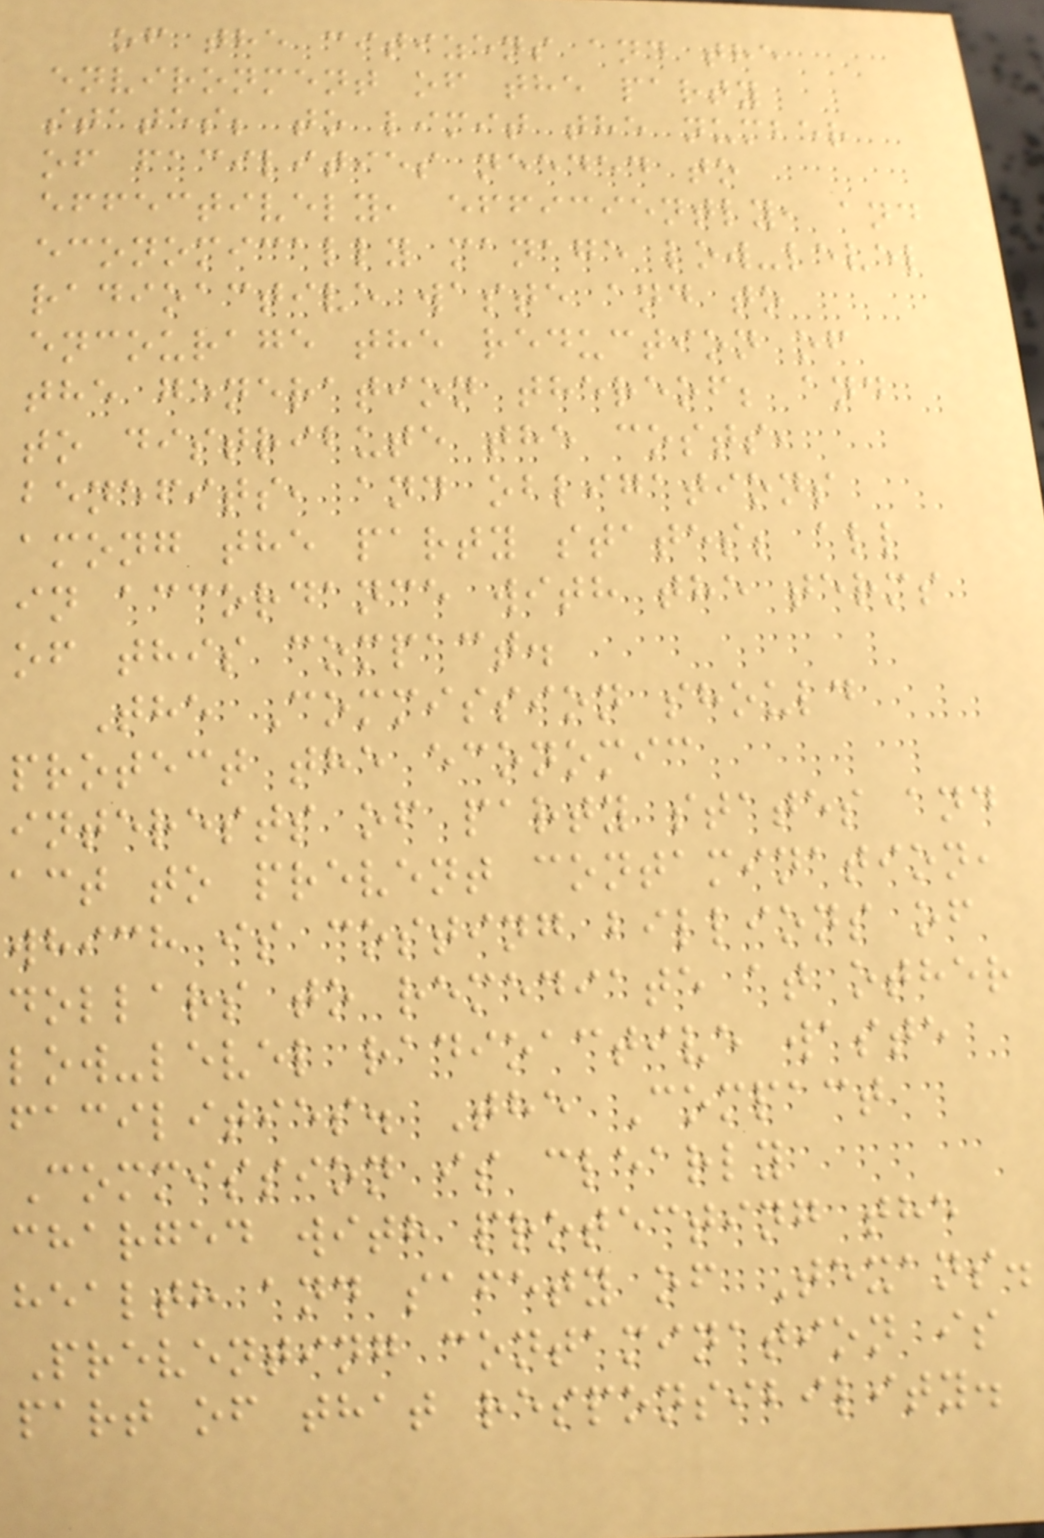of the citizens and the
environment of the party
states; to limit the number
of facilities needed to
effectively, efficiently, and
economically manage low-level
radioactive waste and to
encourage the reduction of
the generation thereof; and
to distribute the costs,
benefits, and obligations
among the party states; all
in accordance with the terms
of this compact.
The Commission should
protect the economic
interests of party states and
act to prevent contamination,
which is costing billions of
dollars to remediate at other
low-level radioactive waste
facilities. The Compact
Commission is clearly
charged with protecting the
health and safety of Texans.
Preventing contamination is
part of that responsibility.
